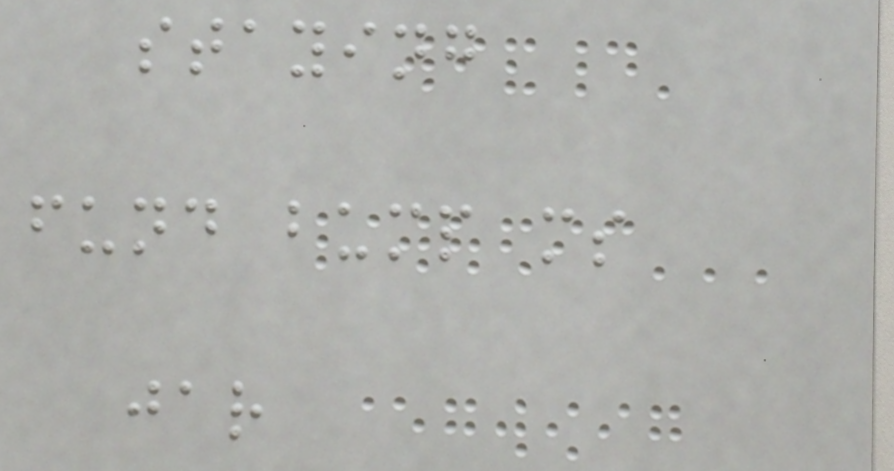staying
fund bump ms
jar
